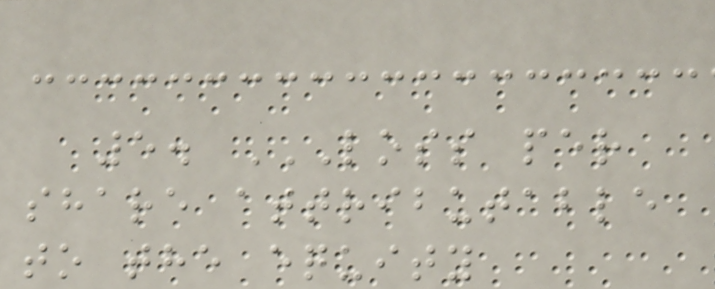5. LOSS PER
SHARE ATTRIBUTABLE
TO THE EQUITY
